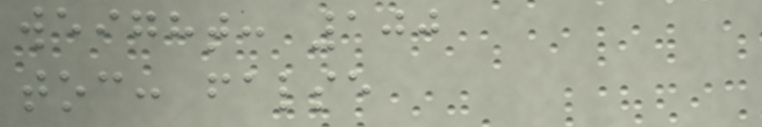weight: 100
toc: false
